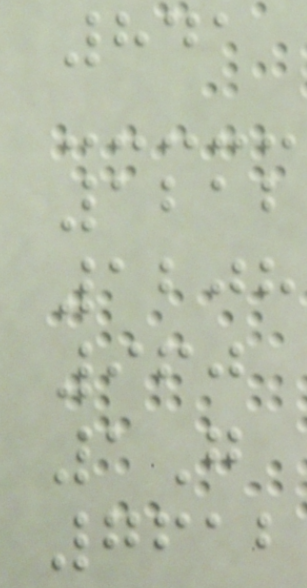841
1212
1208
960
1G
7612
